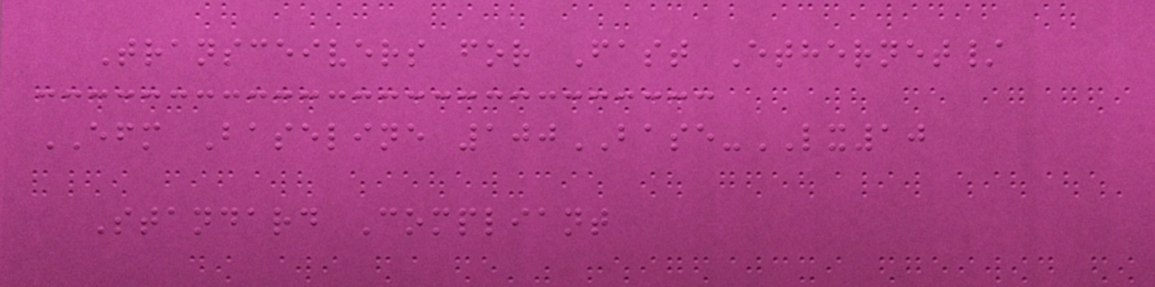Transceivers for Fast Ethernet/
EFM Baseline 100BASE-LX10
Standard Compliant
